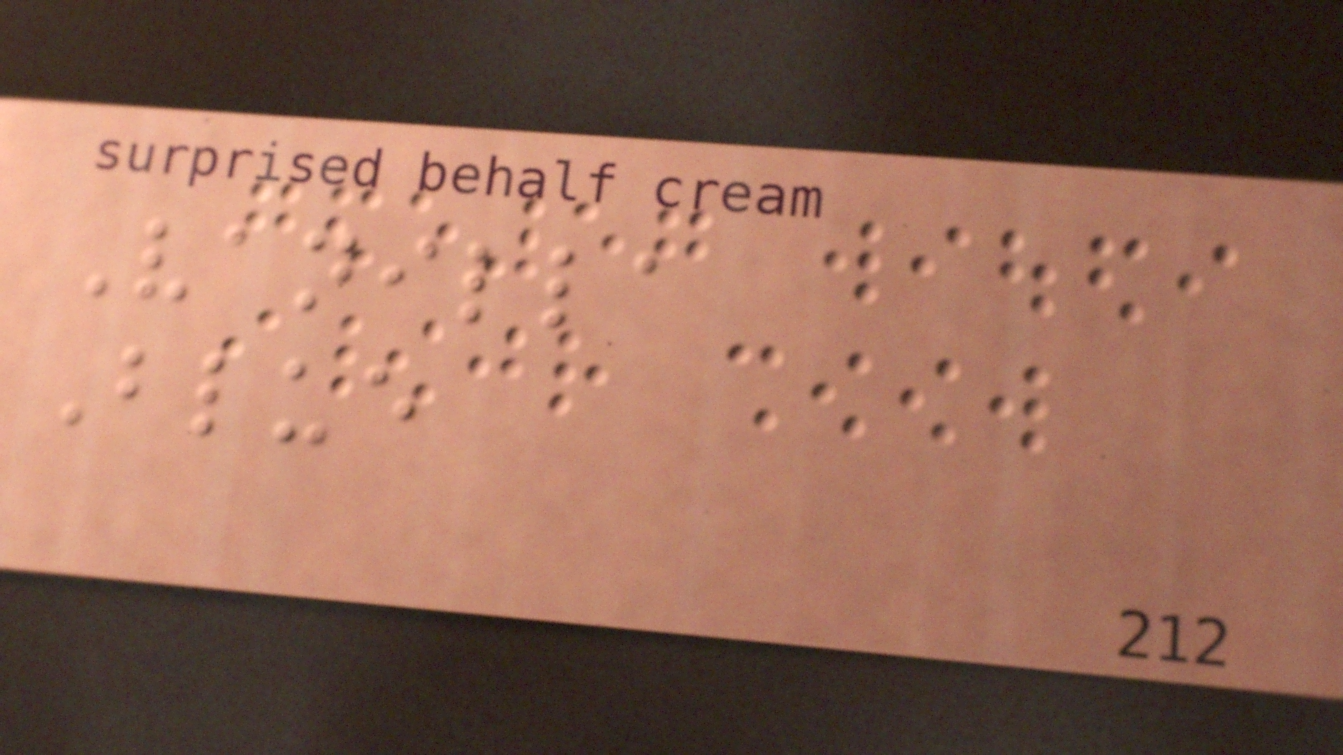Vanilla
Blue
